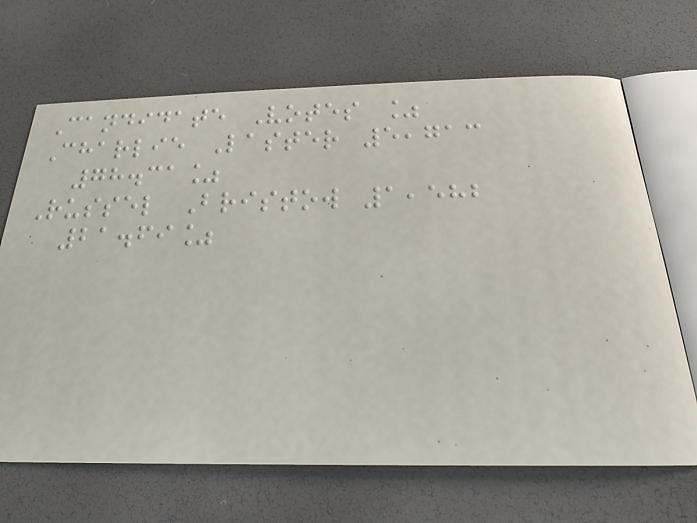Candidate Votes %
Charlie Laster 5,713
78.31%
Russel Bristow 1,582
21.69%
